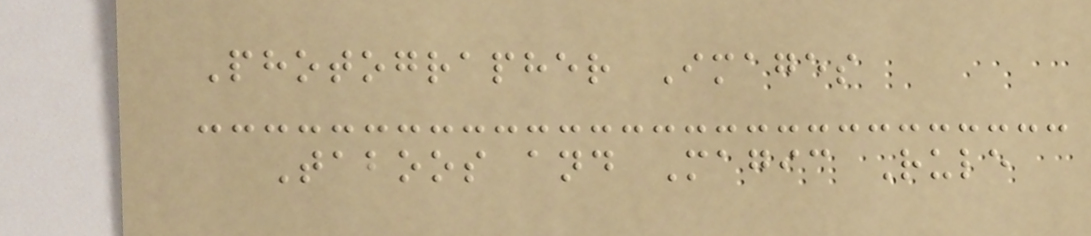Photographer Images
Taboos and Magic Rule
